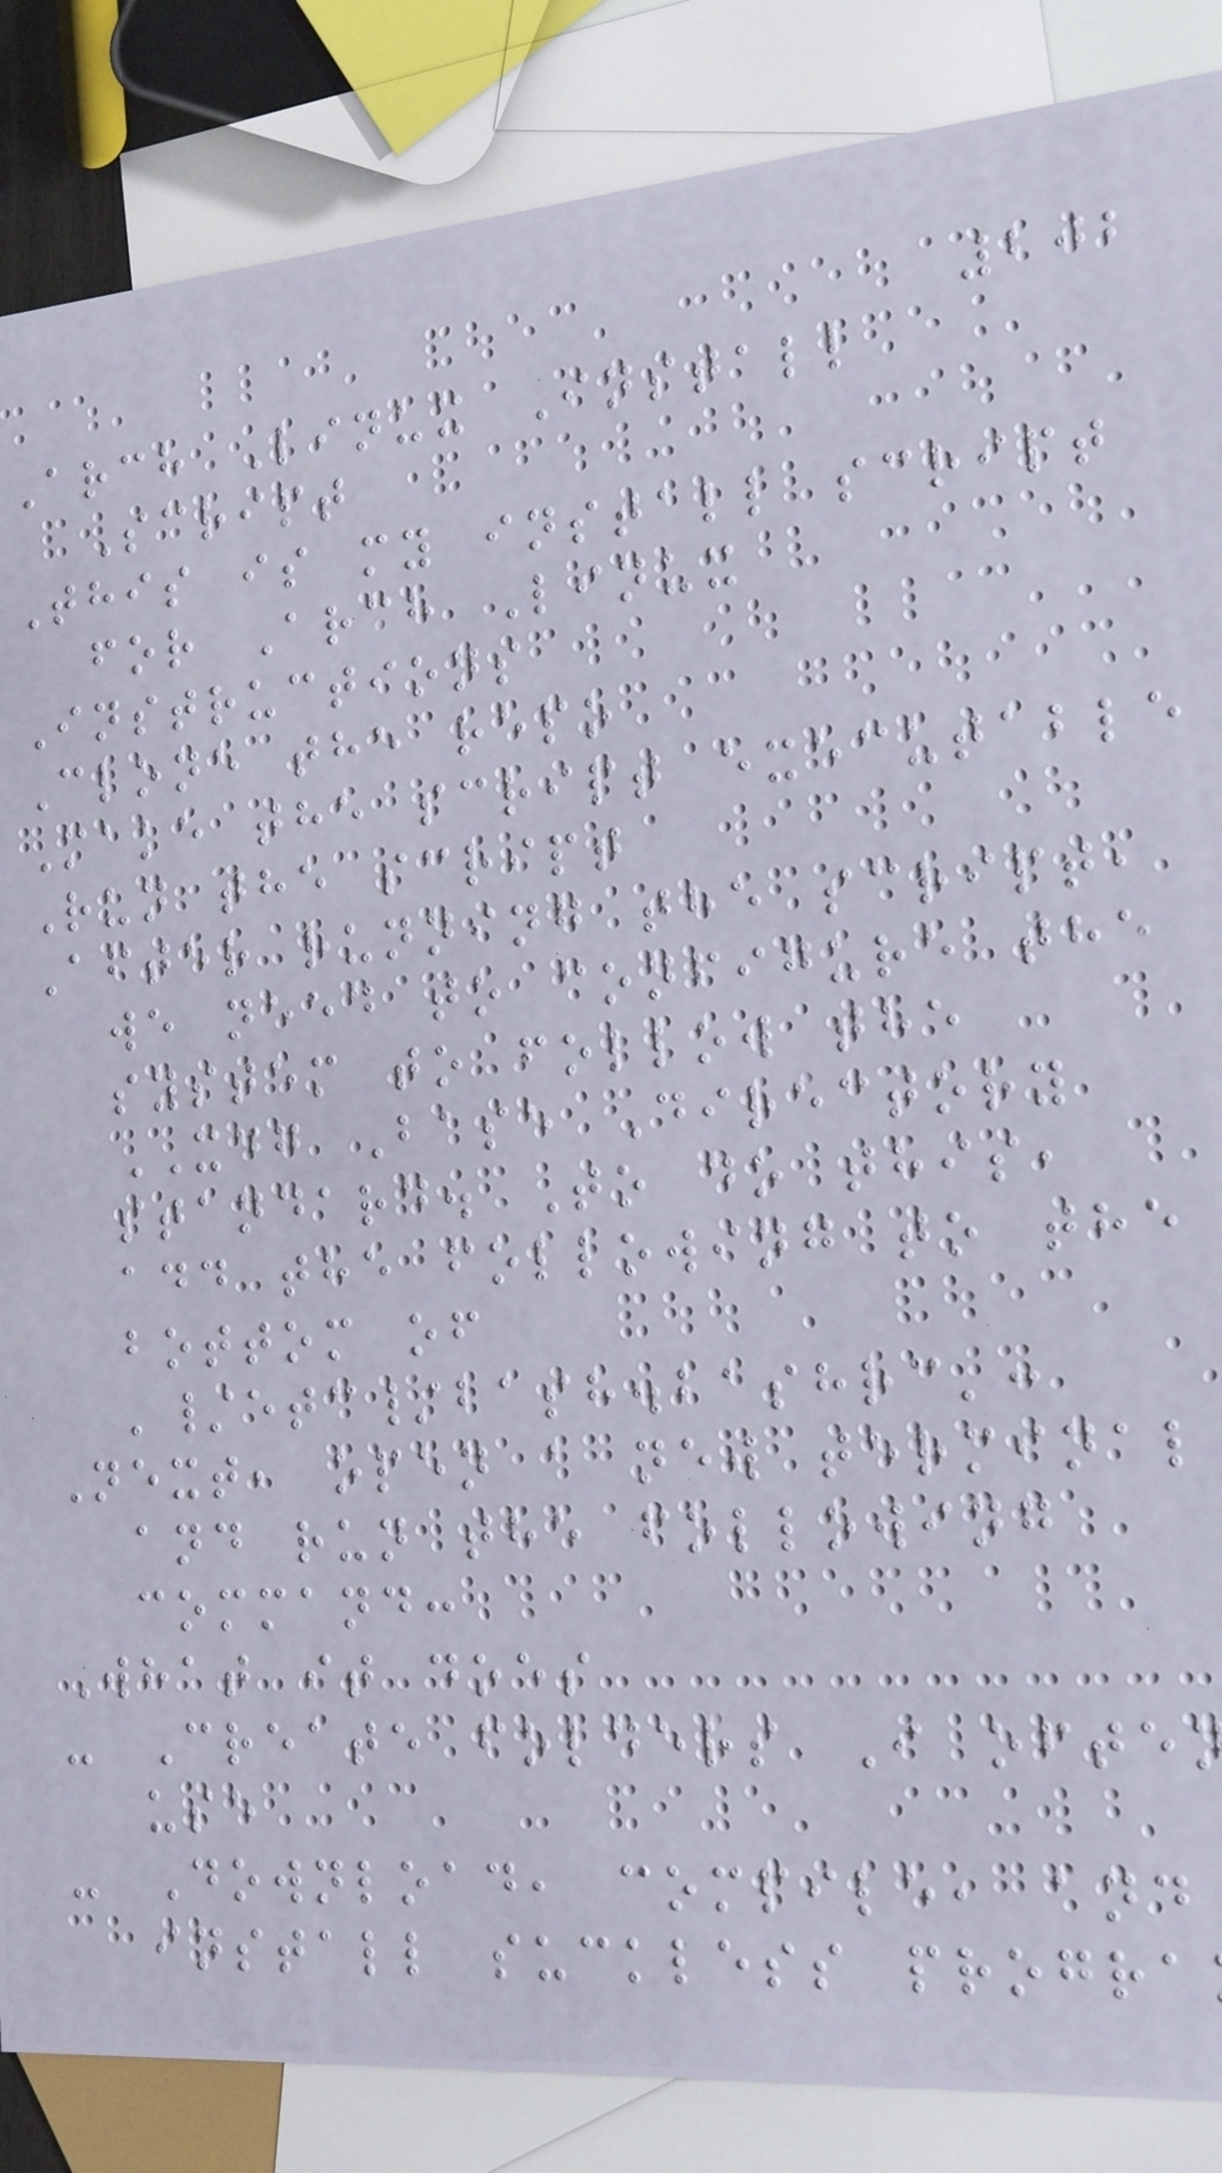202
Arch Linux Install
Script
This is my install script
for Arch Linux
Instructions
Clone the repo
Make the script executable
Run the script
After running the script,
we need to configure the
system to follow the
XDG Base Directory
standard. To do this,
add the following to the
bottom of
'/etc/bash.bashrc':
Next, open a new terminal
and run the following
command:
What it does
- Create folders I ofte
use
- Download, compile, and
install suckless progra
